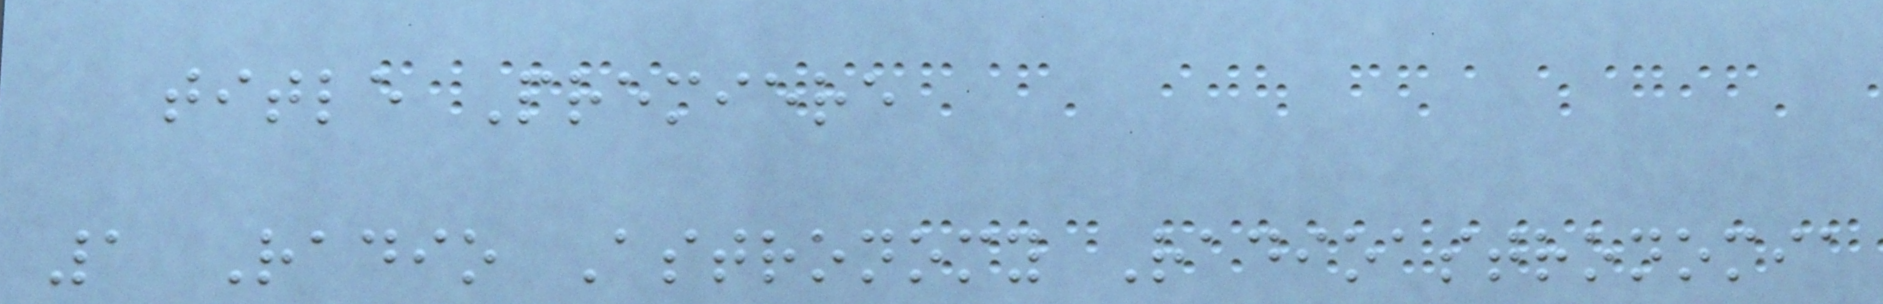title Premiere
1 Radio Astronomy Radioastronomia
